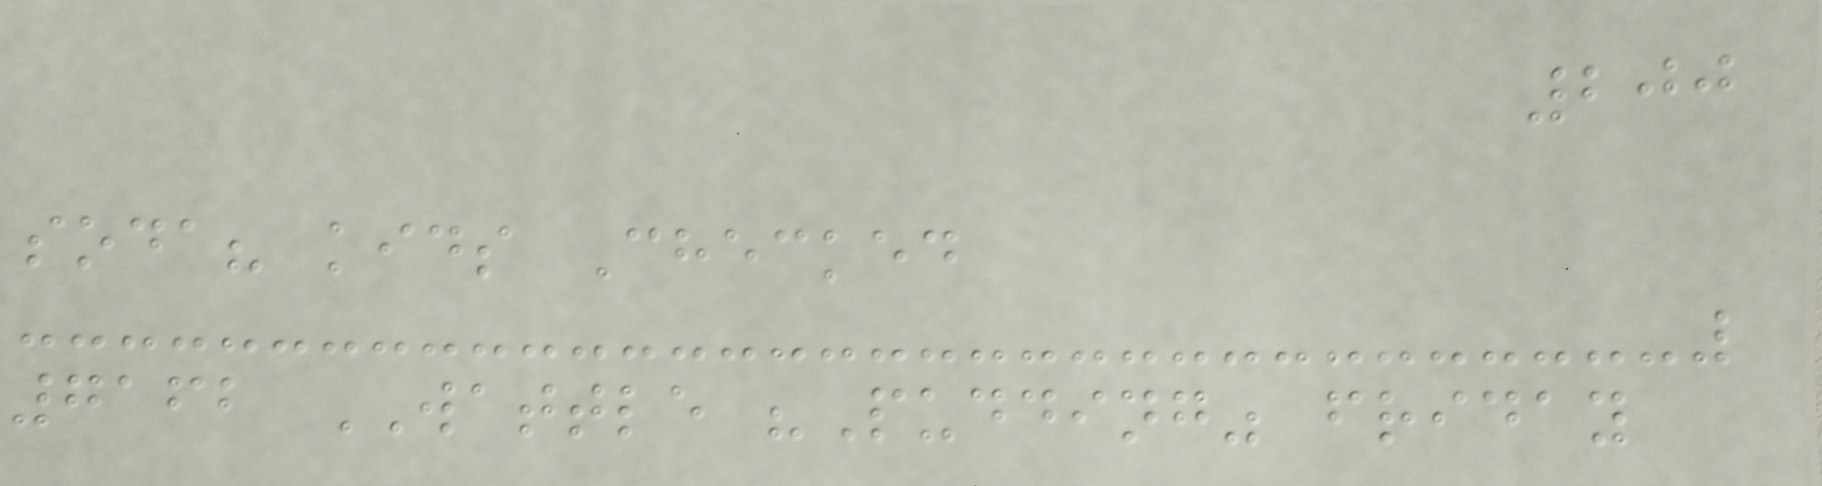200
soda? kids Checked
7162 WATTLE "Pudding" friday
